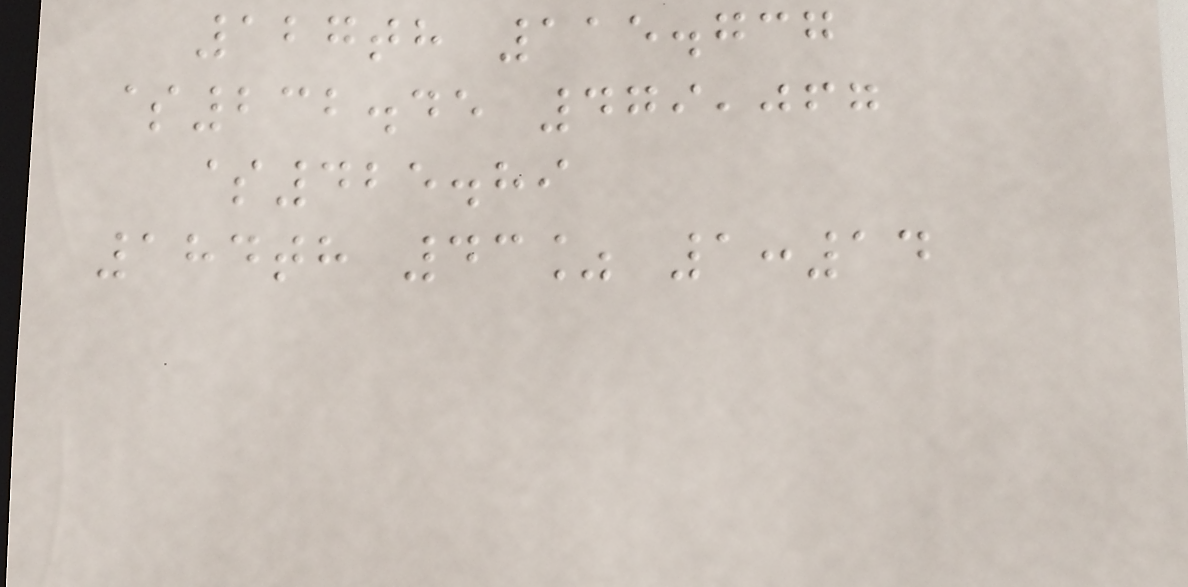127th 115.737
$232.45 479,067
$425.89
184th 43% 1:14
